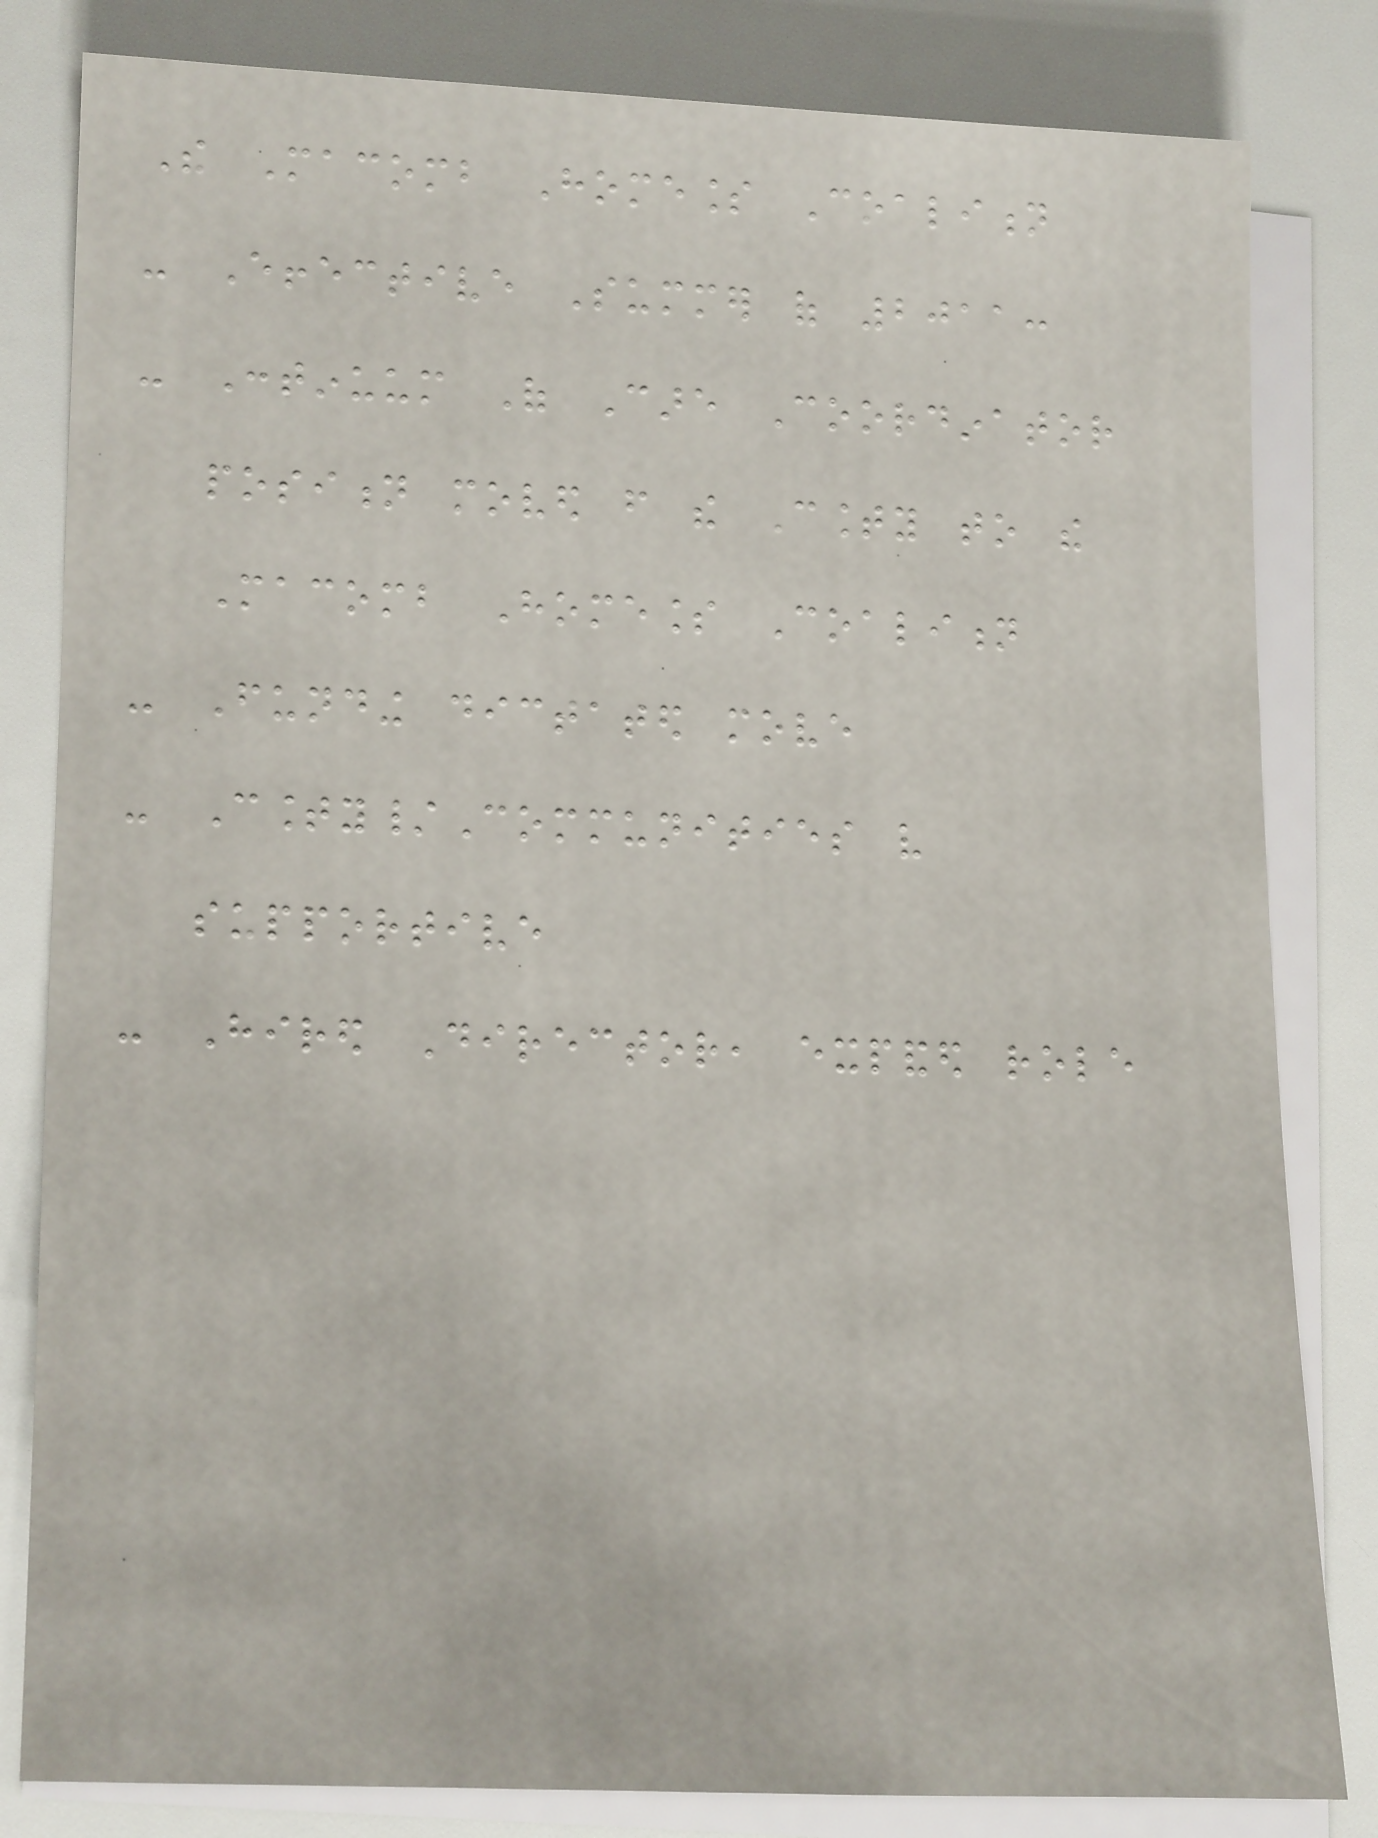The Macomb Homeless Coalition
- Effective Summer of 2011:
- Continuum Of Care Coordinator
position moved from the County to the
Macomb Homeless Coalition
- Funding dictated move
- County/Communities very
supportive
- Hired Director, expanded role
